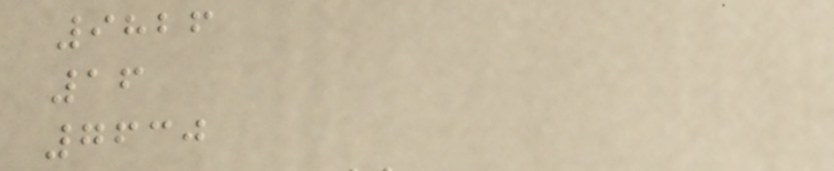9826
16
7630
